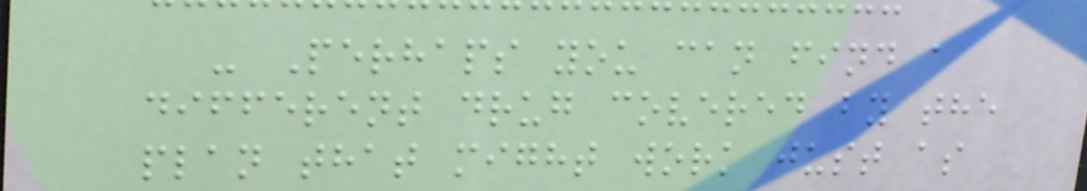- Perhaps you can find a
different drug covered by the
plan that might work just as
